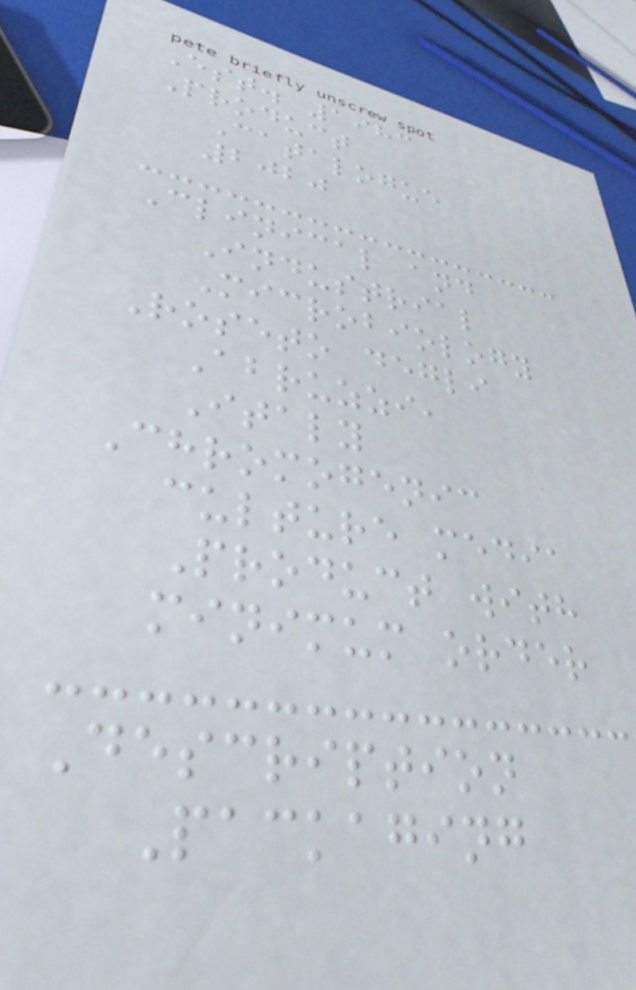Est. 1983
Product
Catalogue
2020
Clinical and
Industrial
Microbiology
Roseto degli
Abruzzi,
Italy
Chromogenic
culture media
Product with
minimum order
Description
Packaging
